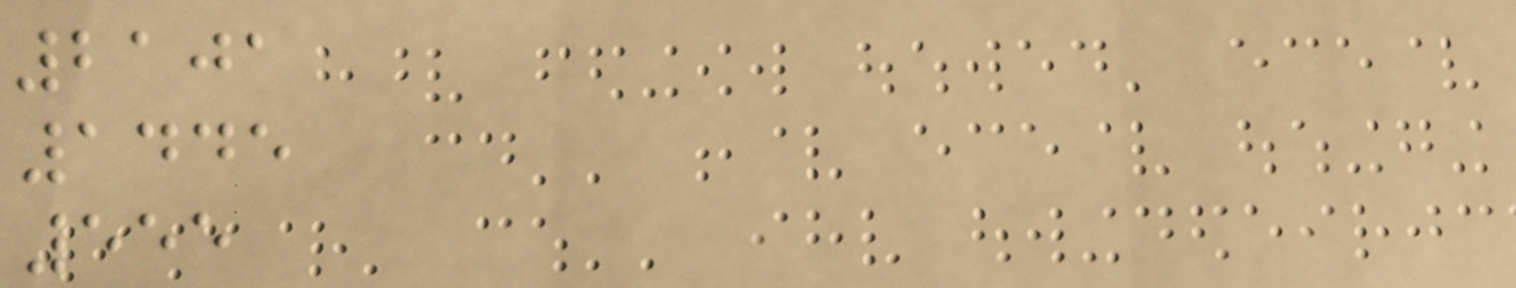2101
1445
555
